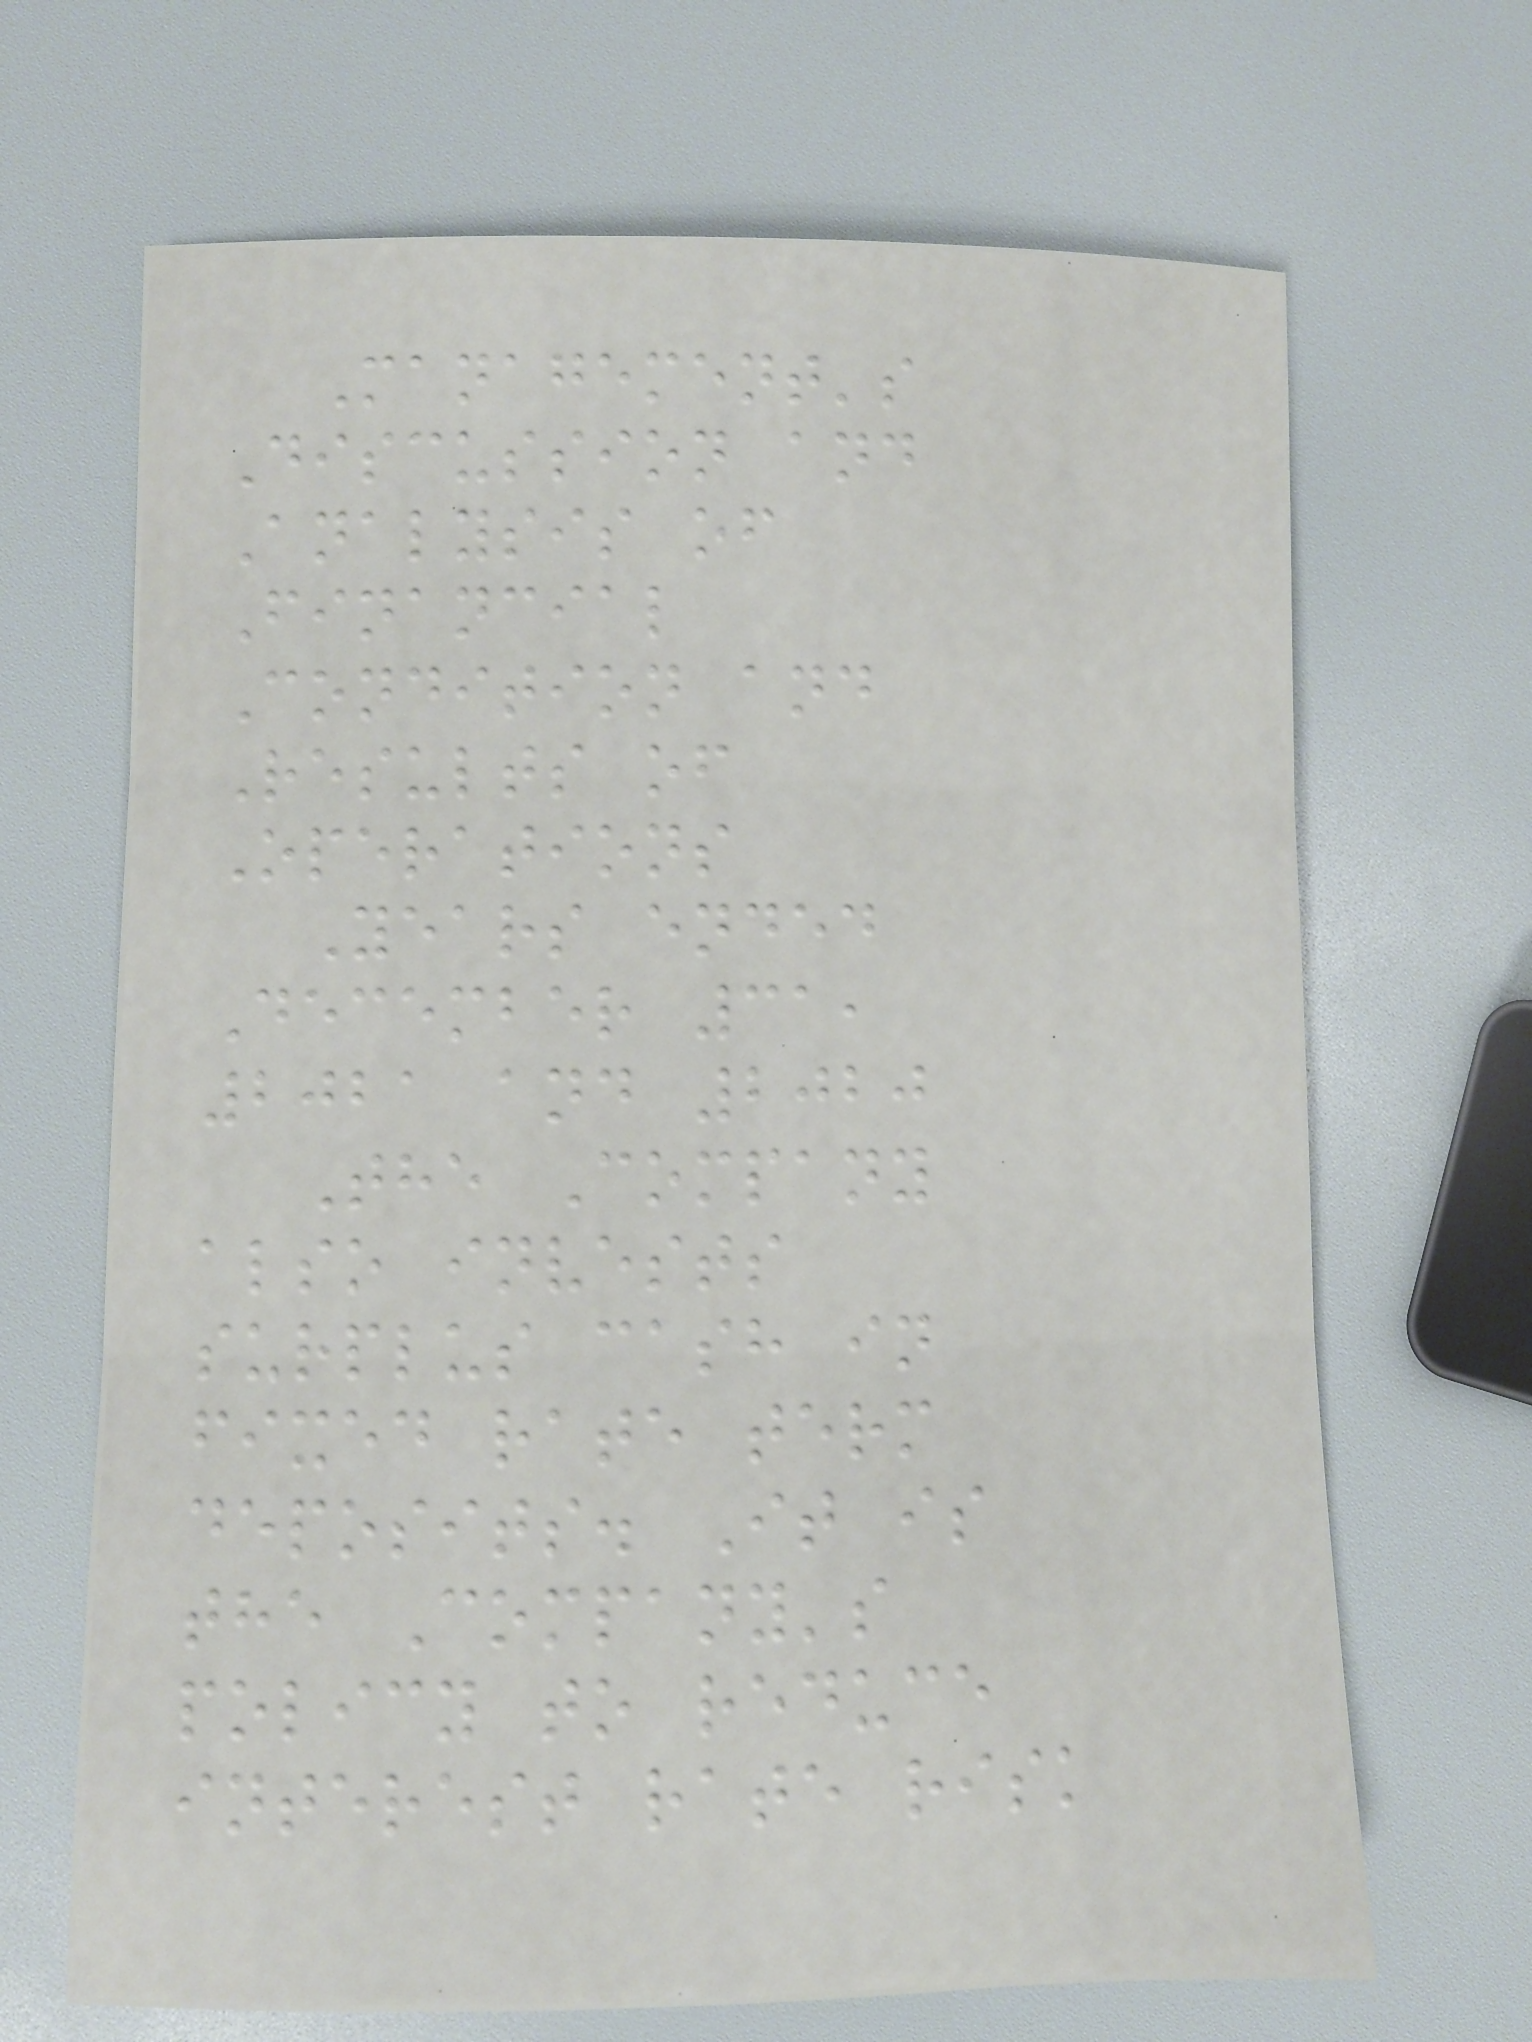Management's
Discussion and
Analysis of
Financial
Condition and
Results of
Operations
Years ended
December 31,
2021 and 2020
The Company
also invests
surplus cash in
fixed rate term
deposits. It is
the Company's
policy to reduce
interest rate risk
